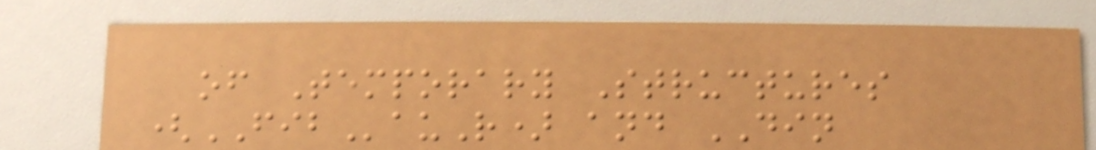of Temporary Structures
(FIBauR) and DIN
